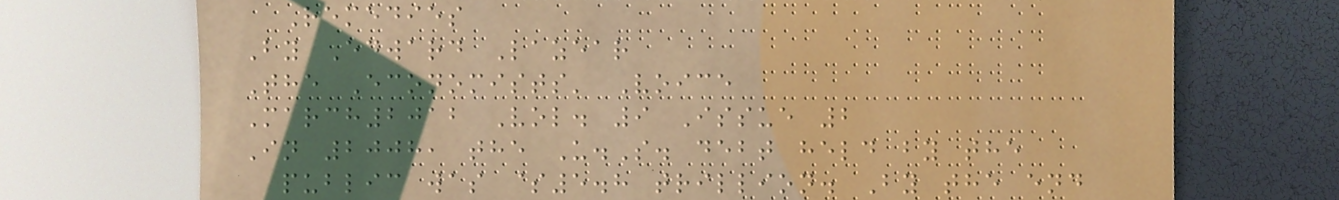Remedies
By Edward Lazear
The Economists' Voice
March2012 Vol. 9 Issue 2
In 2008, the U.S. debt held by the
public was $5.8 trillion. By the end
